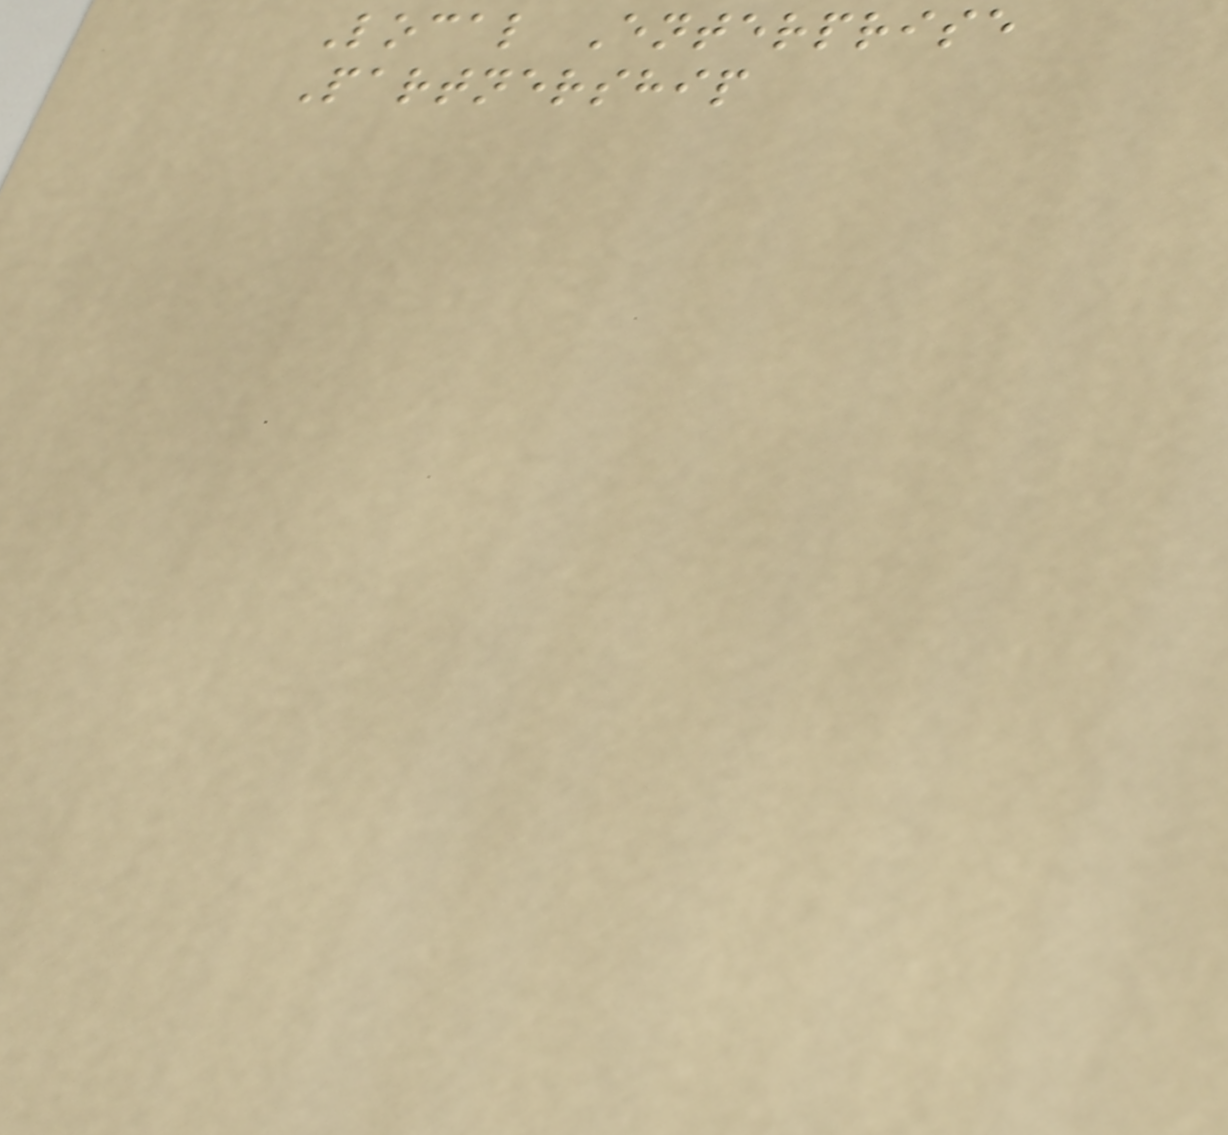Local Enterprise
Partnership
